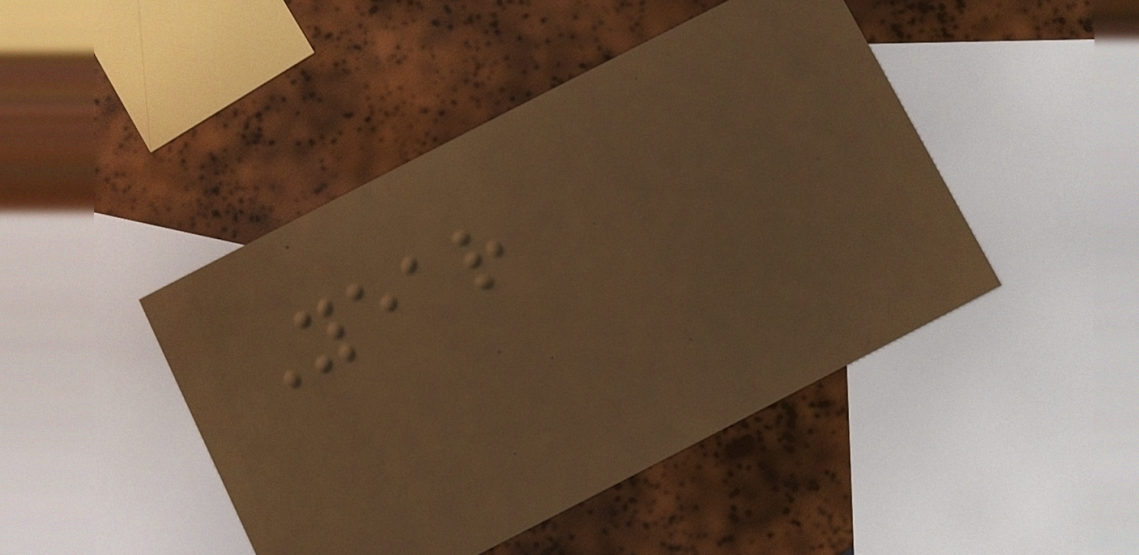Year
